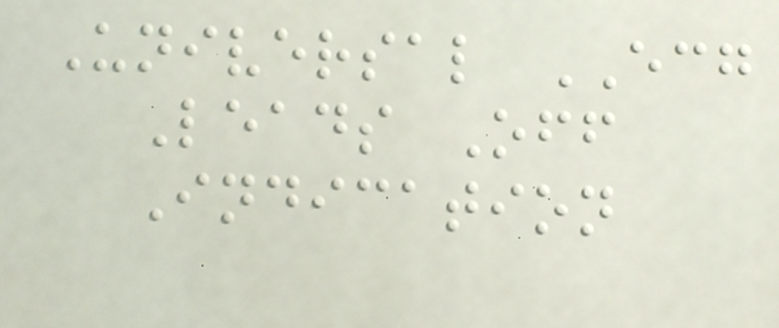Universal ECG
Leads Off
Indication
